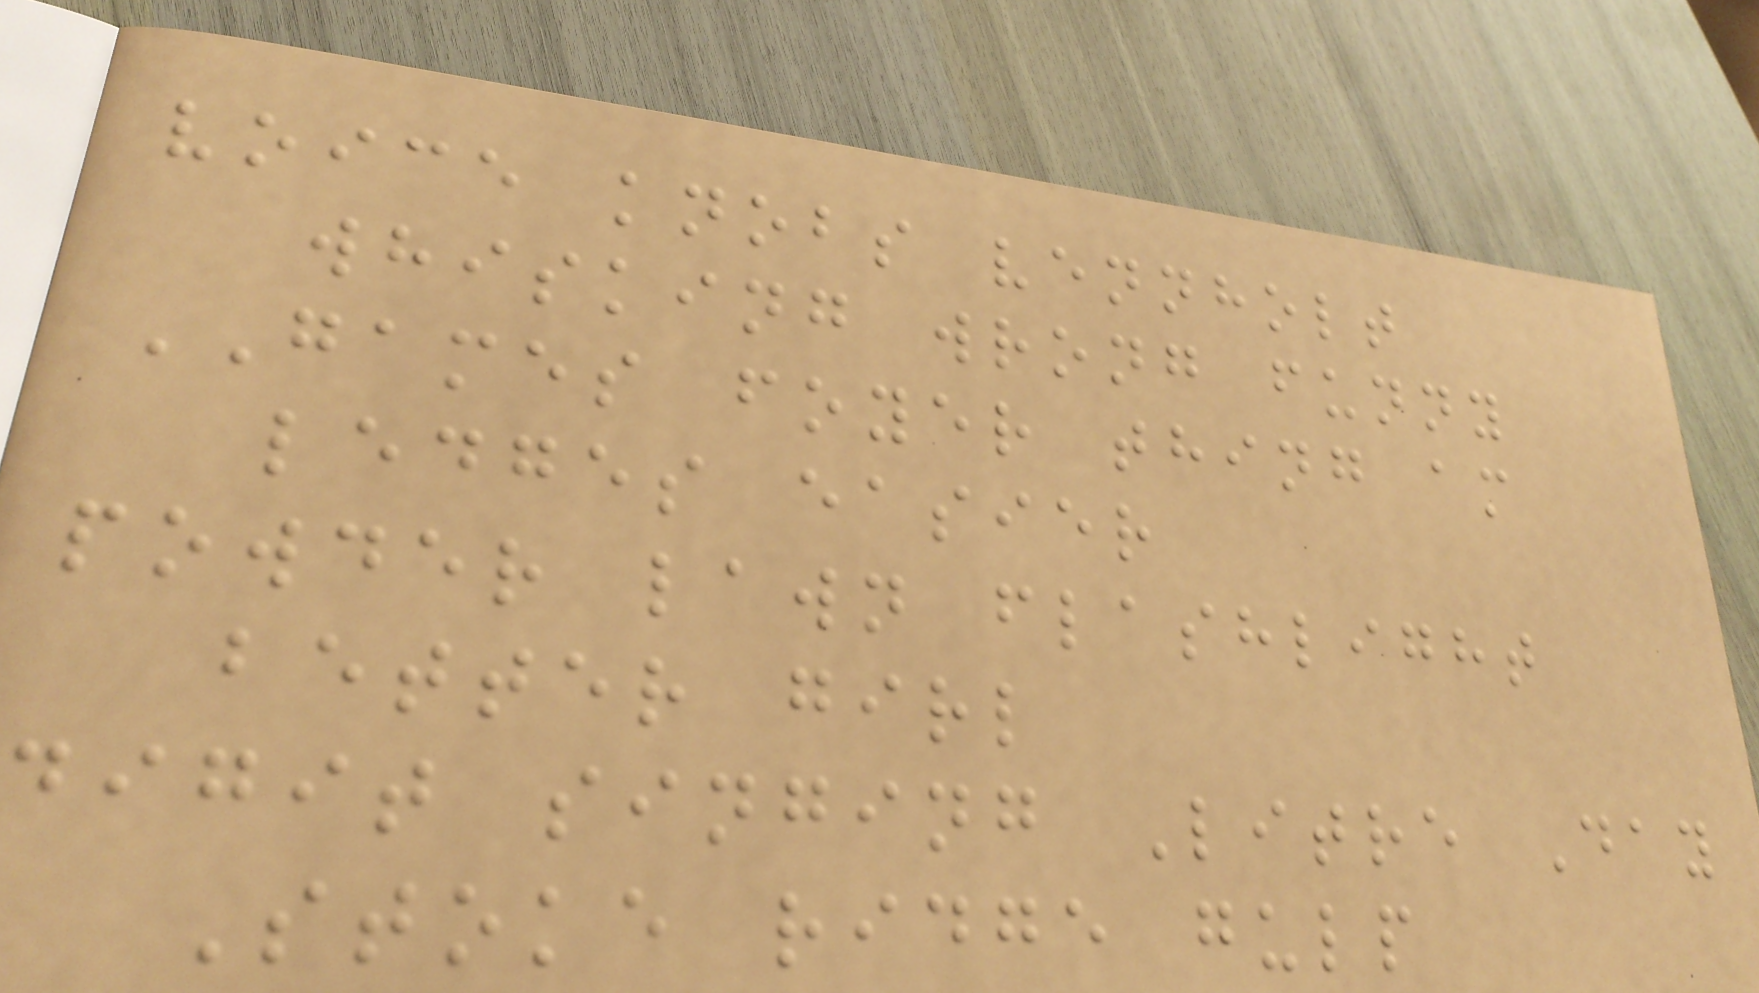voice knobs vennholt
whisking wrong funny
GAMES foyer thing am
ledges easier
powder lawn flashlight
better girl
digit singing Litre Day
Stoke ridge gulp
